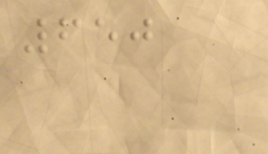650
